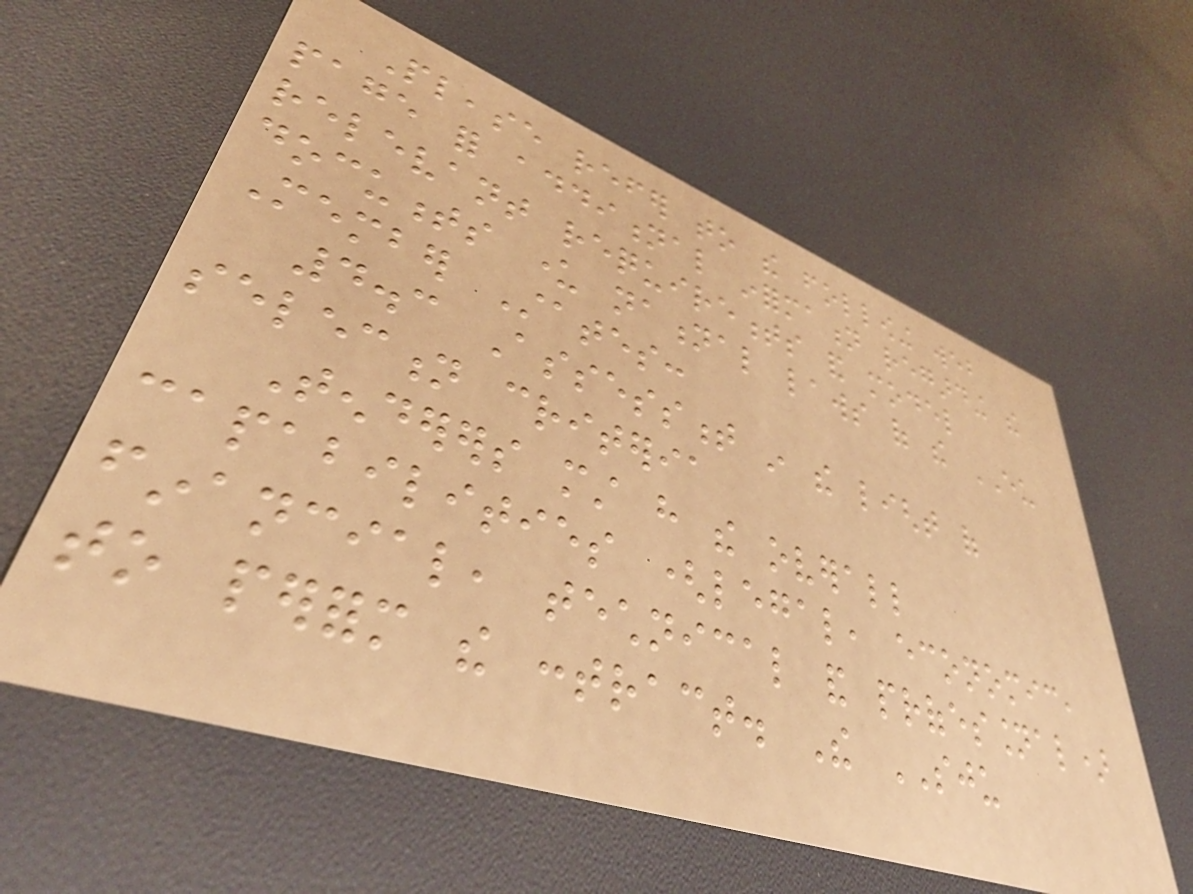Please refer to the following web
page for additional information regarding the
relevant requirements and model
documents under national laws of the EU
Member States:
4.3 Assessment in the light of
selection criteria
Tenderers must have the overall
capabilities (legal, economic,
financial, technical and professional)
to perform the contract. The SJU
